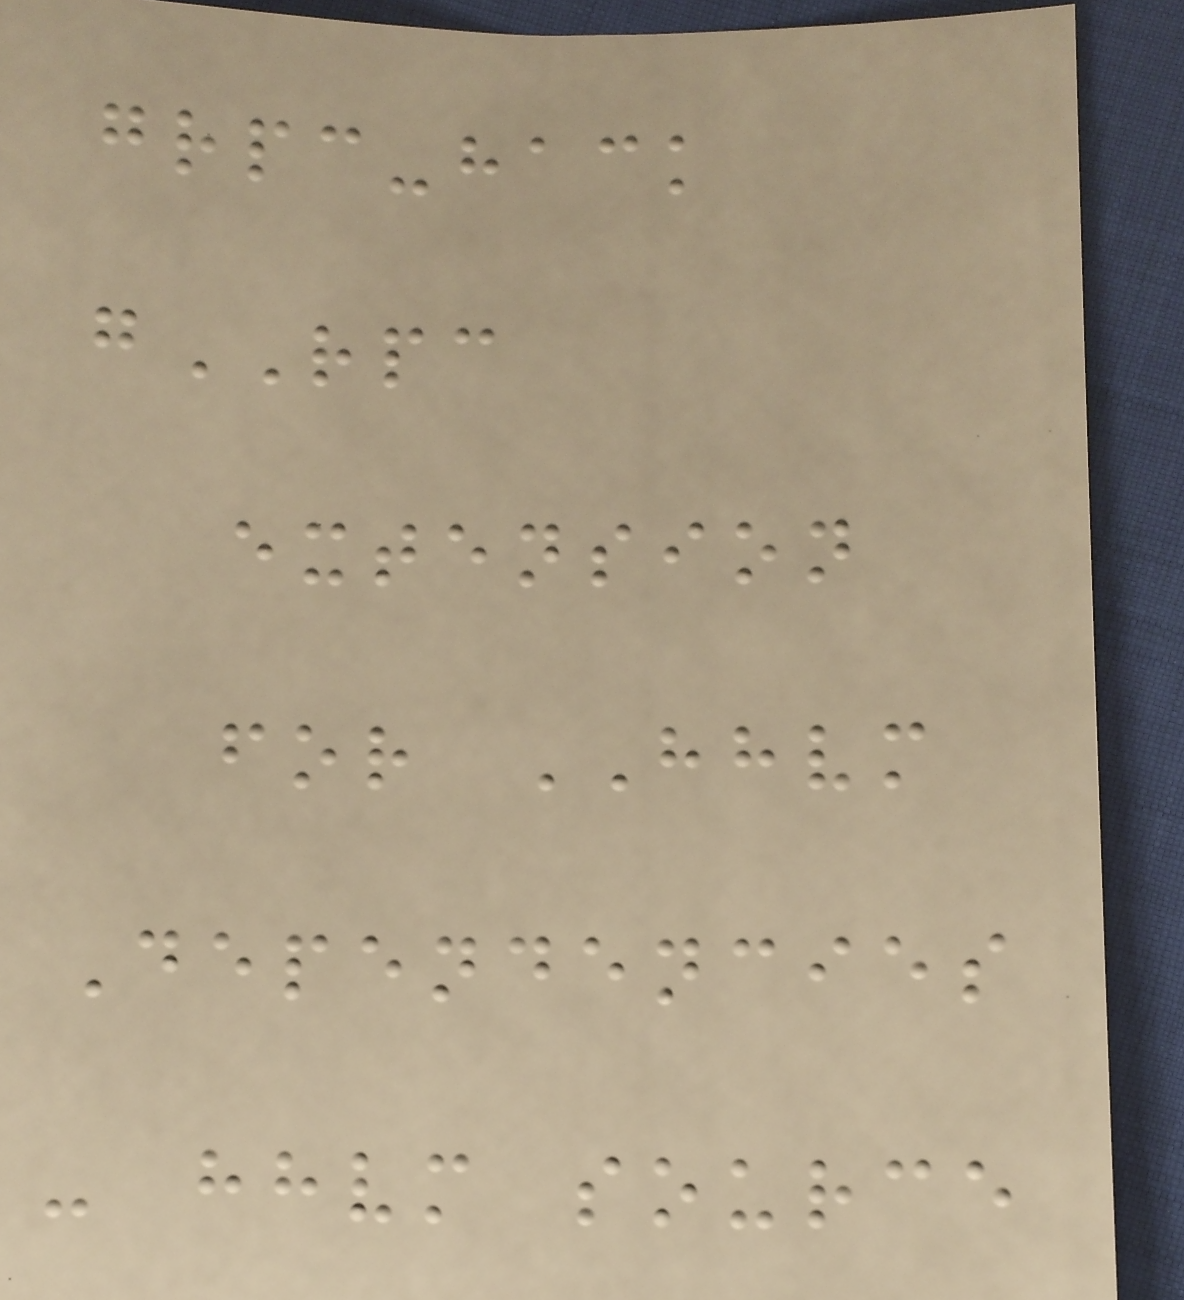grpc-hack
gRPC
extension
for HHVM
Dependencies
- hhvm source
